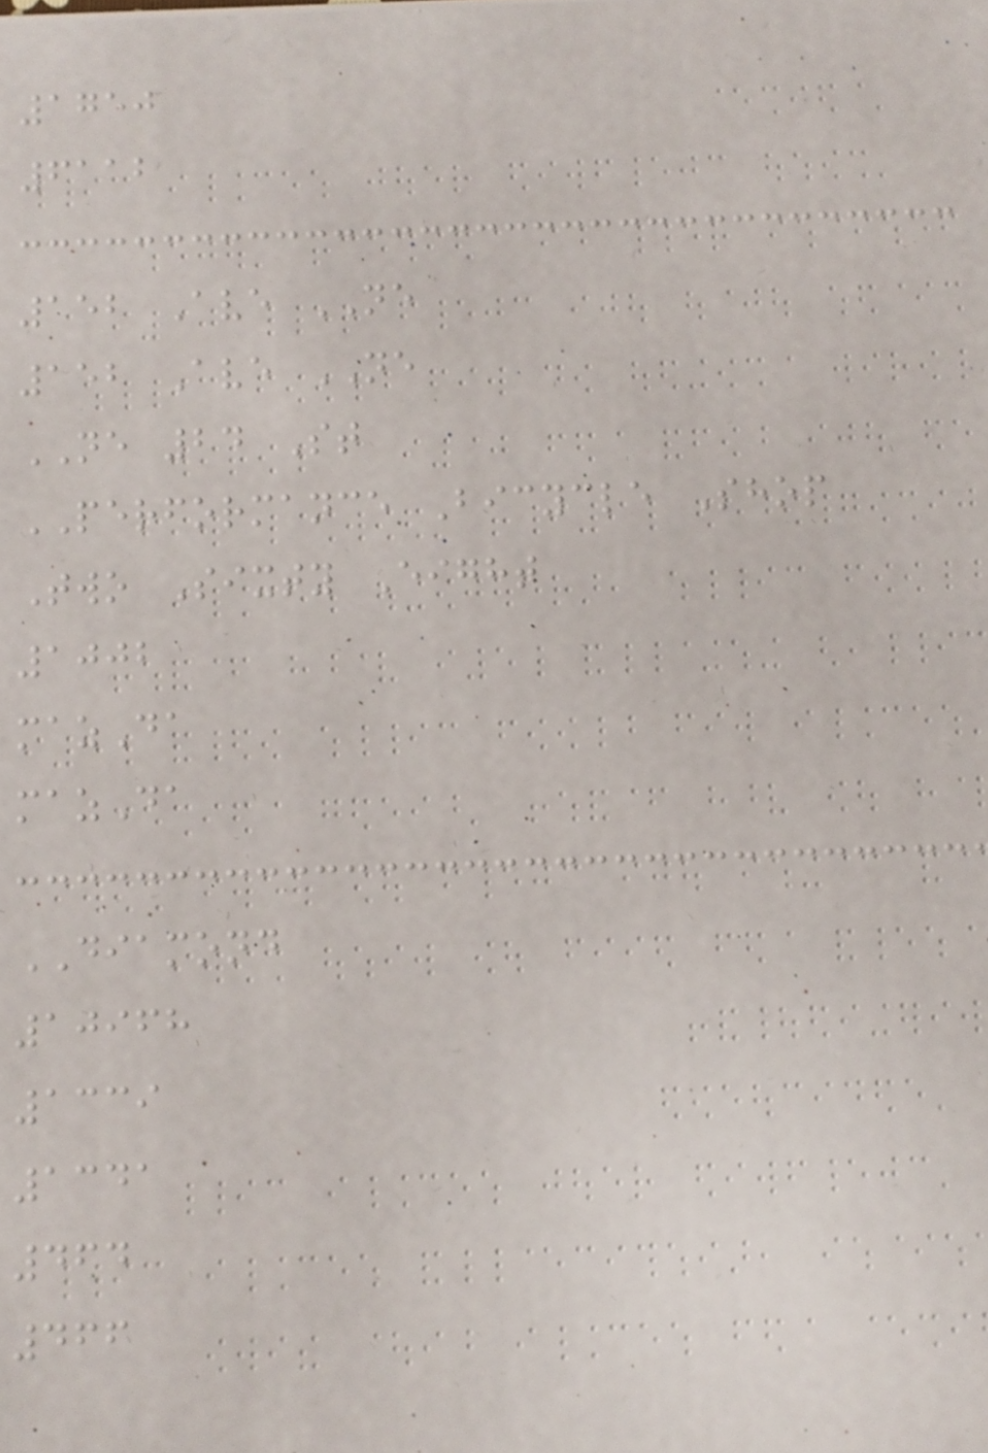1750
6112
152 Ave NE
152 Ave NE
NE 24 St
PERFORMANCE Bicycle Shop
Two Sixty Eight
1002
mazDa
mazDa
DIAMOND
10968
1339
1341
464
466
